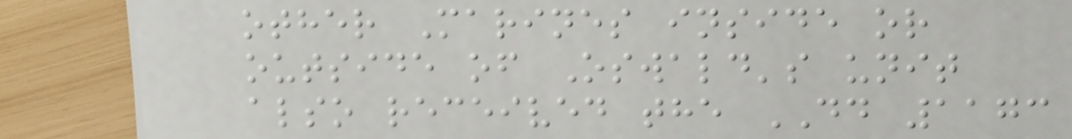other Marines inside or
outside of Oswald's unit
also received the DD 1173
